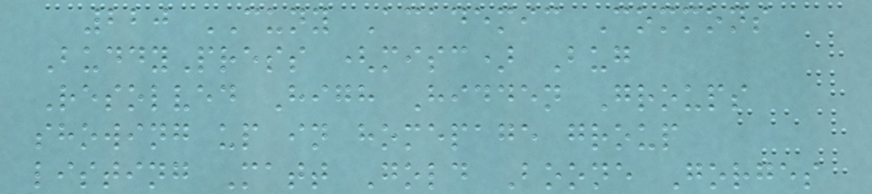220 CUNY Academic Commons
BuddyPress (misc) Bug
Resolved High Hidden Groups
showing up in homepage group
listing Matt Gold Boone Gorges
